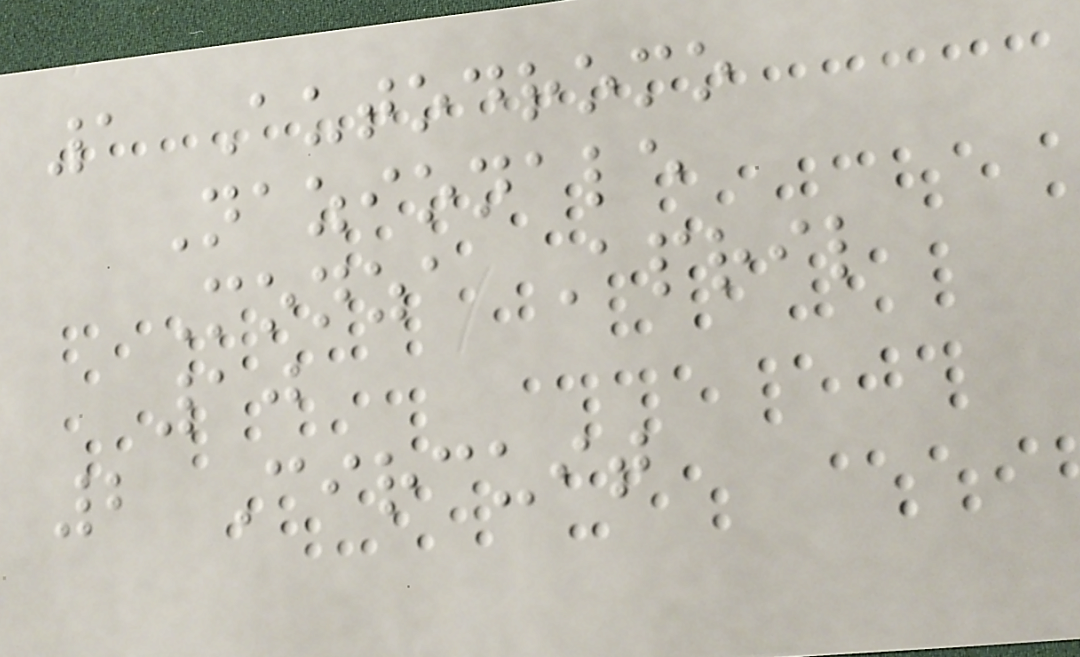1 Autodromo
Nazionale
Monza April
10
2 Circuit
